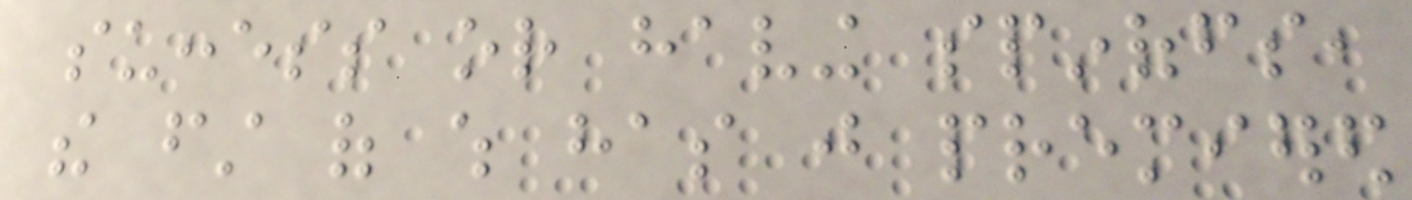success or having spinoffs,
the first of which has just premiered
